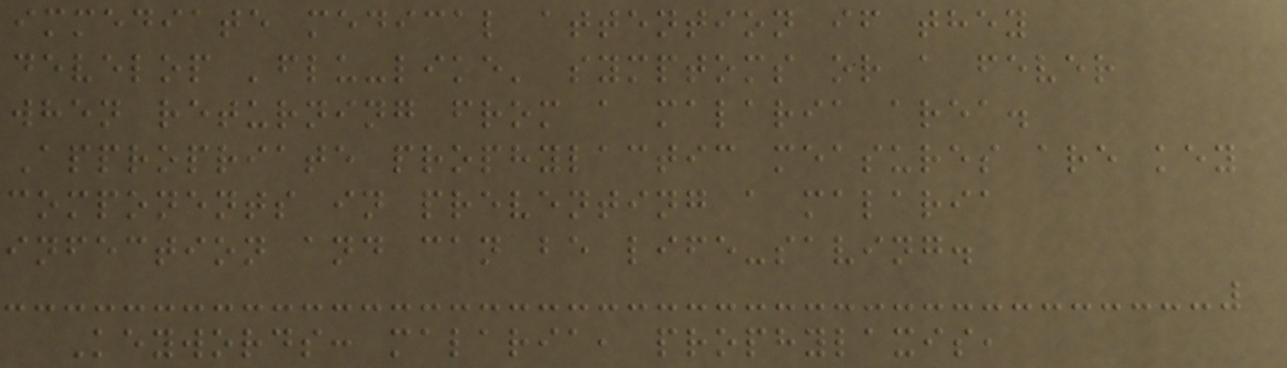immediate medical attention if they
develop 'flu-like' symptoms or a fever
when returning from a malaria area.
Appropriate prophylactic measures are key
components in preventing a malaria
infection and can be life-saving.
Keywords: malaria, prophylaxis,
